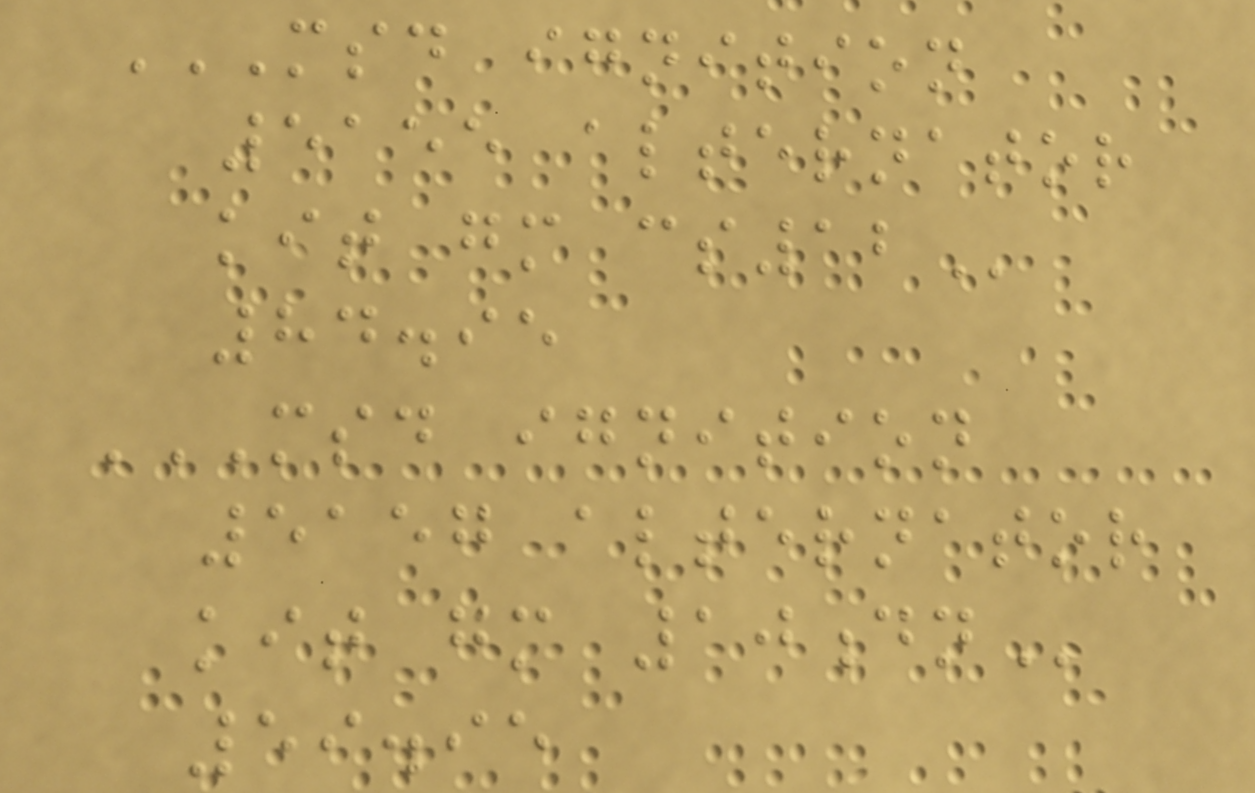MSD IGNITION
5155 ALTERNATOR
KIT GM CS12
84.95
MSD IGNITION
5157 ALTERNATOR
KIT GM 10DN
59.95
